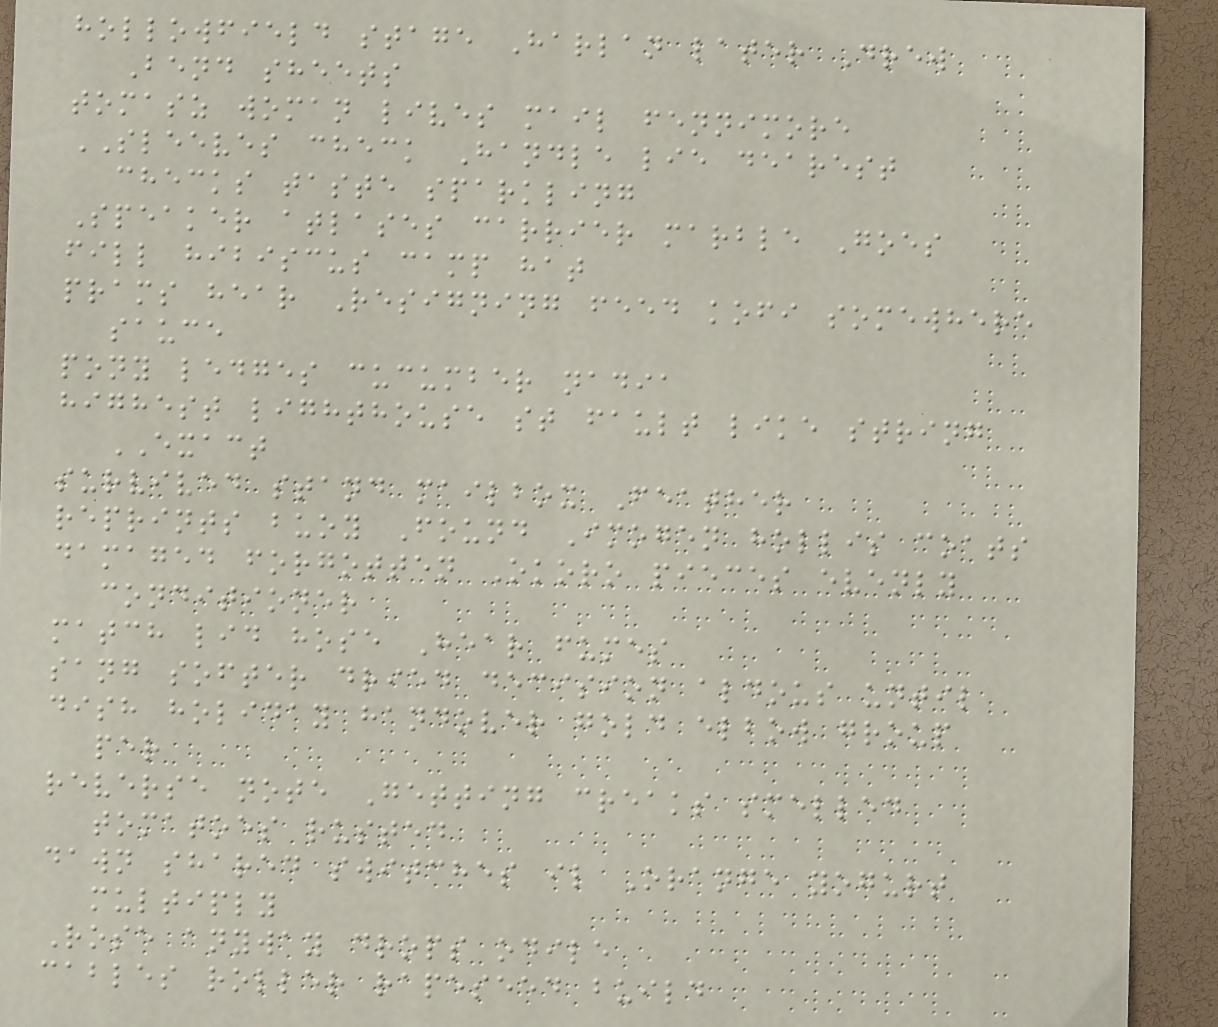hollowfield stage Harlan later Drew
Bend sheets
tomasz woman lives mail fennimore
SLEEVES check Handle lie dearest
checks taste sparkling
Speaker atlases carrier marble Goes
fill hibiscus camp hat
prams hear Resigning feed kofi somewhere
sauce
pony ledges cucumber nadia
highest lighthouse st fault like string
EXACT
survived stand mailbox Feather
reprints buoy Found Imogen hollis coats
damaged forgotten Okoro pieces evenly
conditioner
match lid hose Hear fumes
sang softer dried decision aldous until
dish holiday handover gold elbow group
per
reverse note Getting creaks smelled
tomatoes rusted
dawn shared switches il Orange yogurt
multiply
Rose anyway drops odile
cables roller rapeseed build
